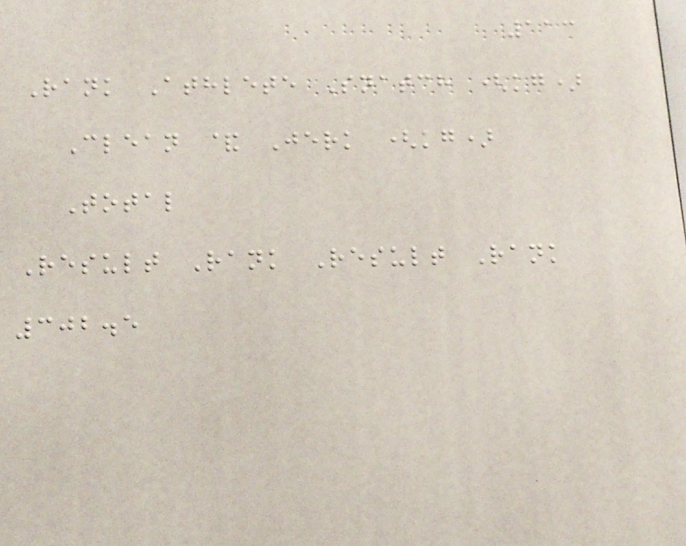113
Rank Athlete Snatch (kg)
Clean & Jerk (kg)
Total
Result Rank Result Rank
302.5
